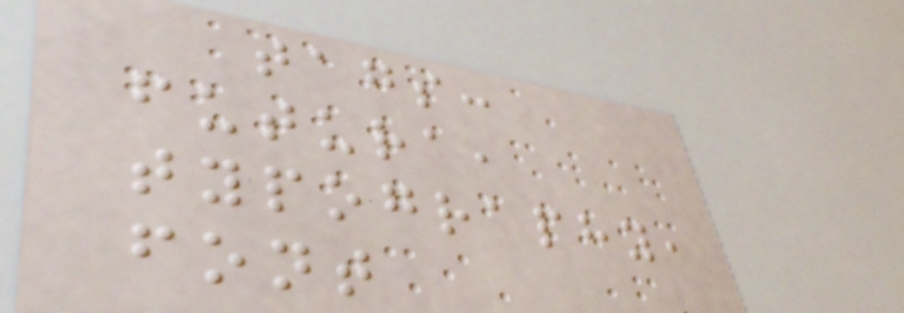tags:
futura,
typography,
font
